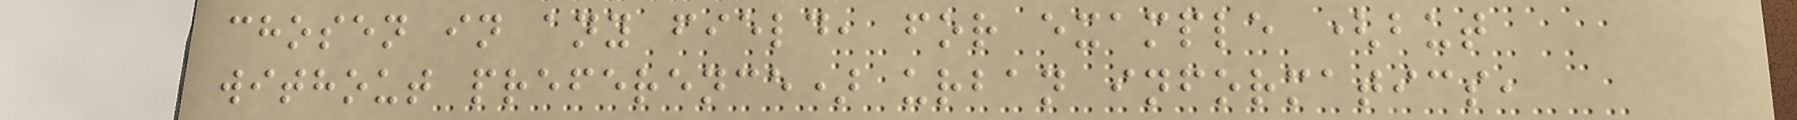chosen in any field, for example (but
without preference) urban informatics,
